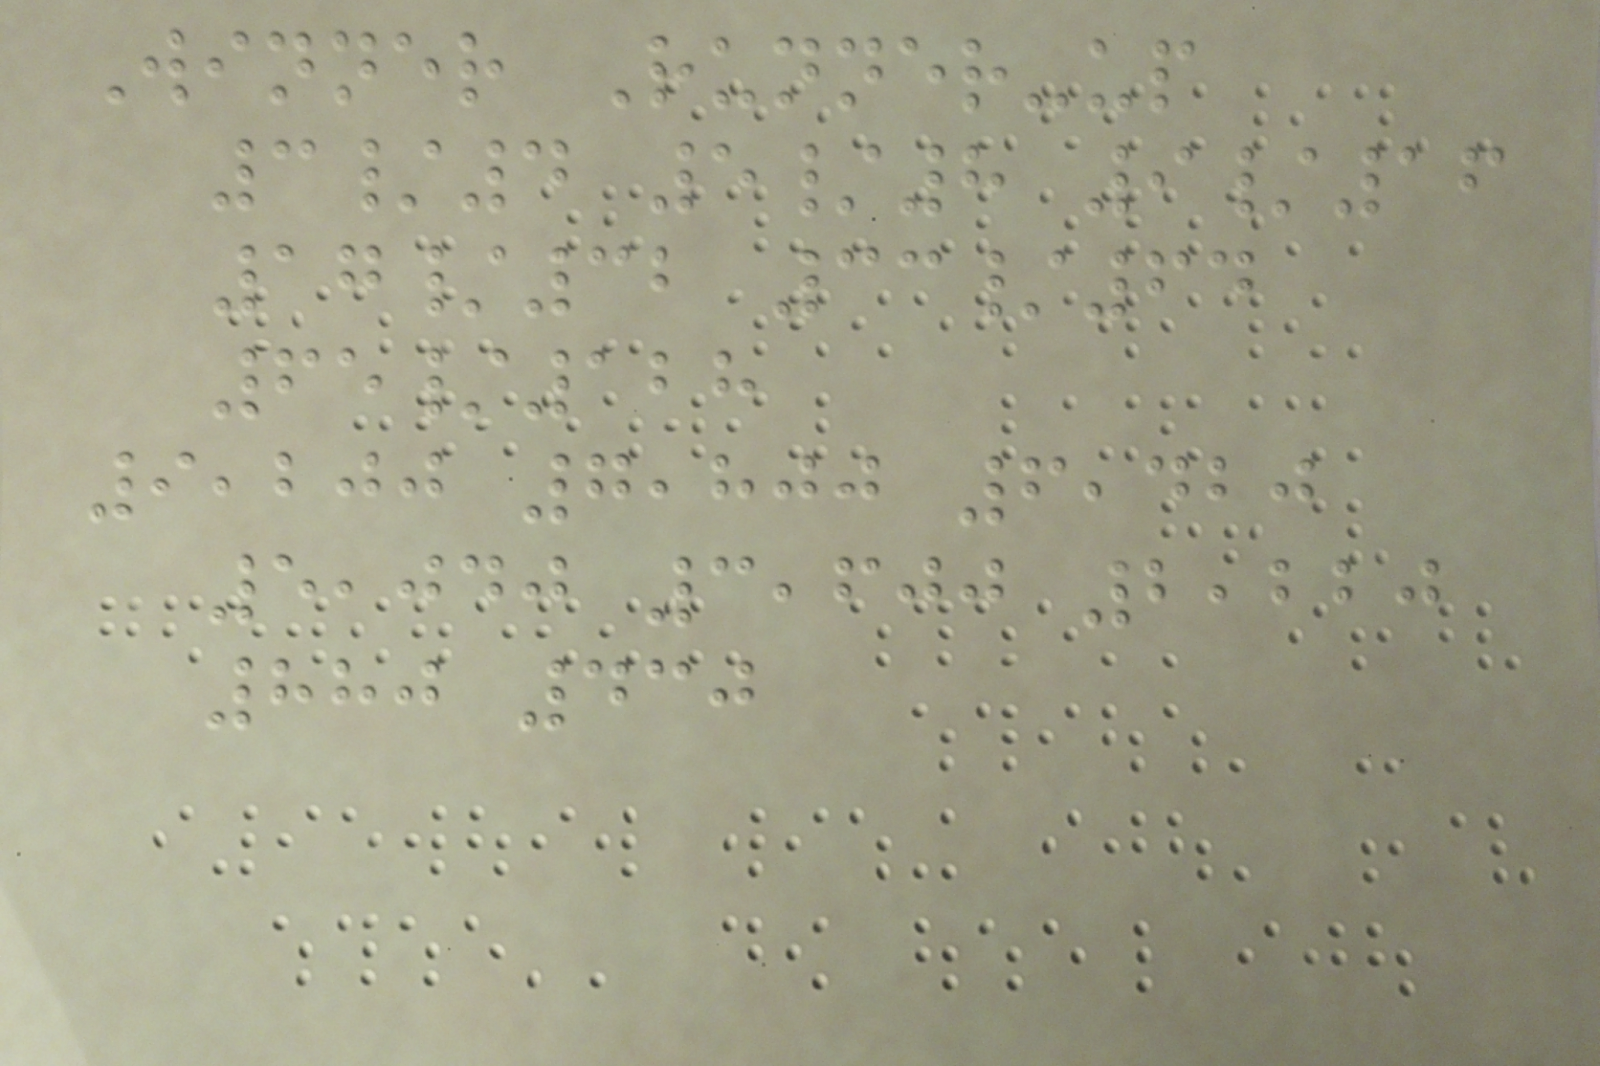Winner Runner-up
3/4 5/8 9/16
17/32 33/64
65/128
9,200 7,800 6,420
5,040 3,600 2,220
880 430
